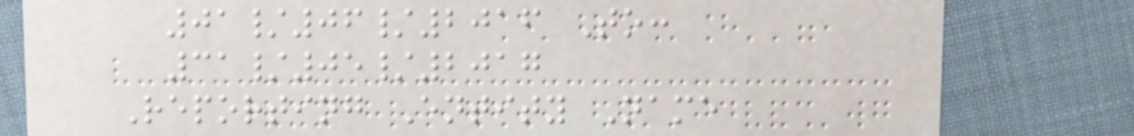01/06/2016 To:
31/05/2017
Reporting Entity Name
